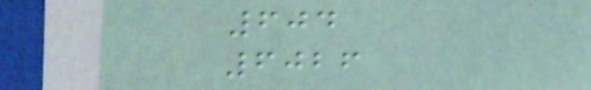604
6026
